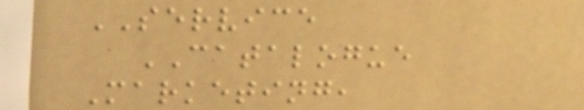SERVICE
CATALOGUE
Marketing,
